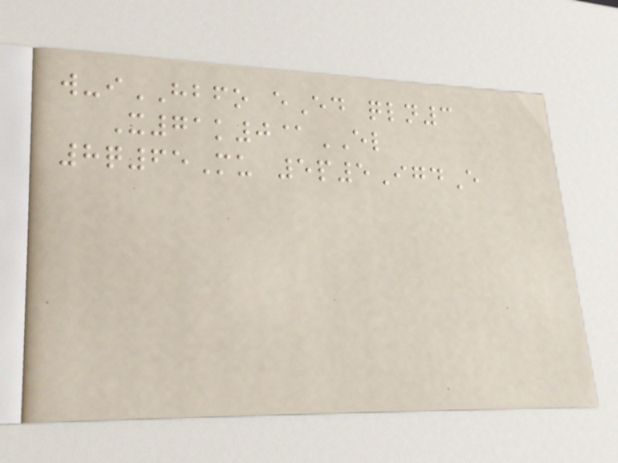w-iHBFO eEd qln3
X71k0@EL
8q65Mu 5p5IgdE
